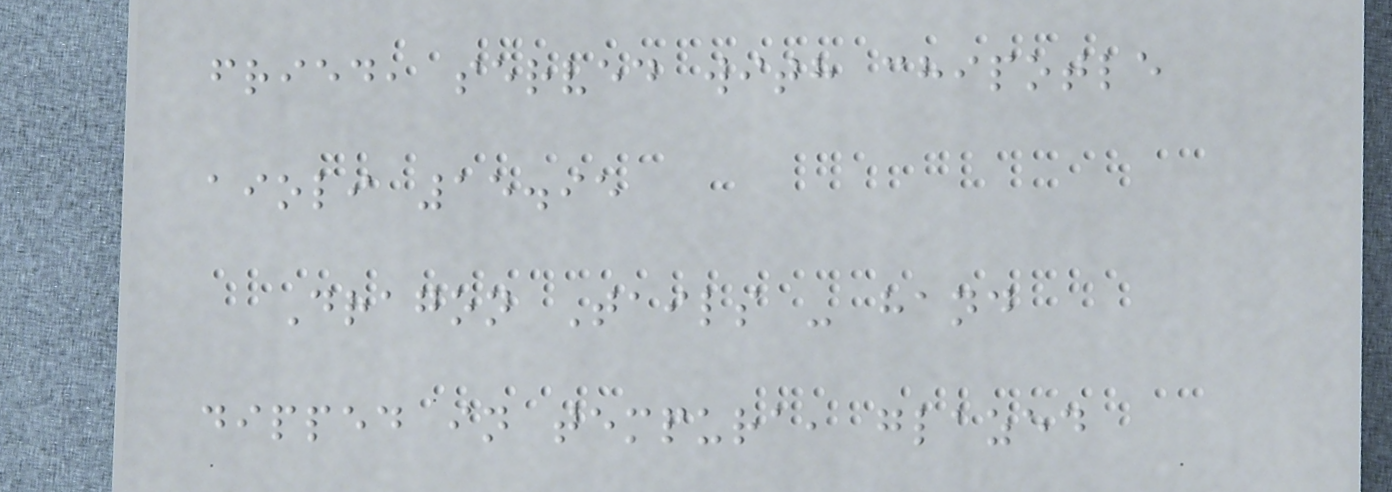fried, served with chipotle
aioli 15.95
Dragon Tails - hand
dipped in tempura, glazed
